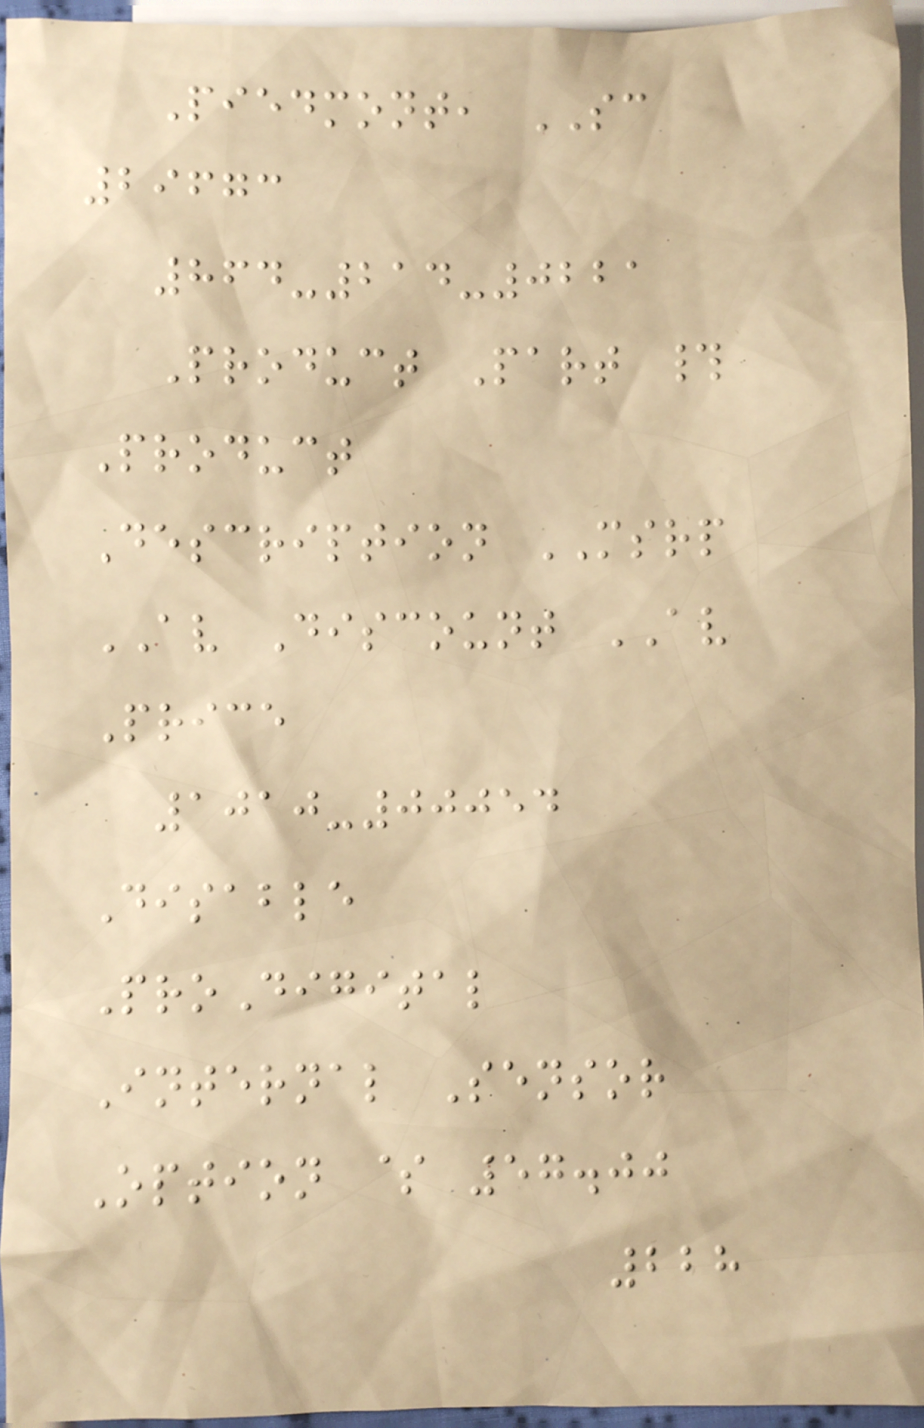Piedmont, SC
29673
864-214-0221
Product Part #
Product
Description MSRP
AV Discount AV
Price
1010-00054
Disable
ProDigital
Internal Sensor
Option $ 57.00
228
